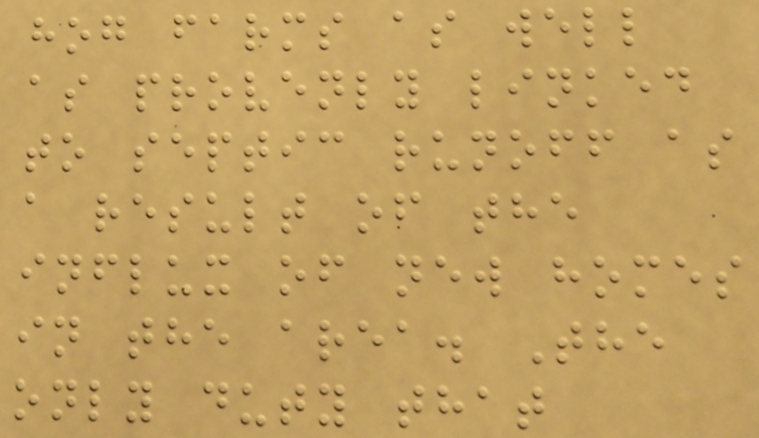hog farms as well
as provenly linked
to septic runoff as
a result of the
influx of new homes
in the area. The
only duty that
